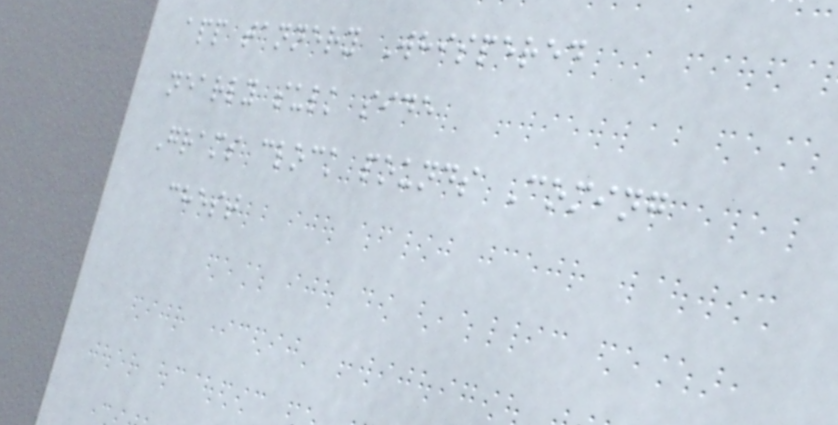app tannery Whispered
nearly sulk side
Grams clock pounds Coming
chest
